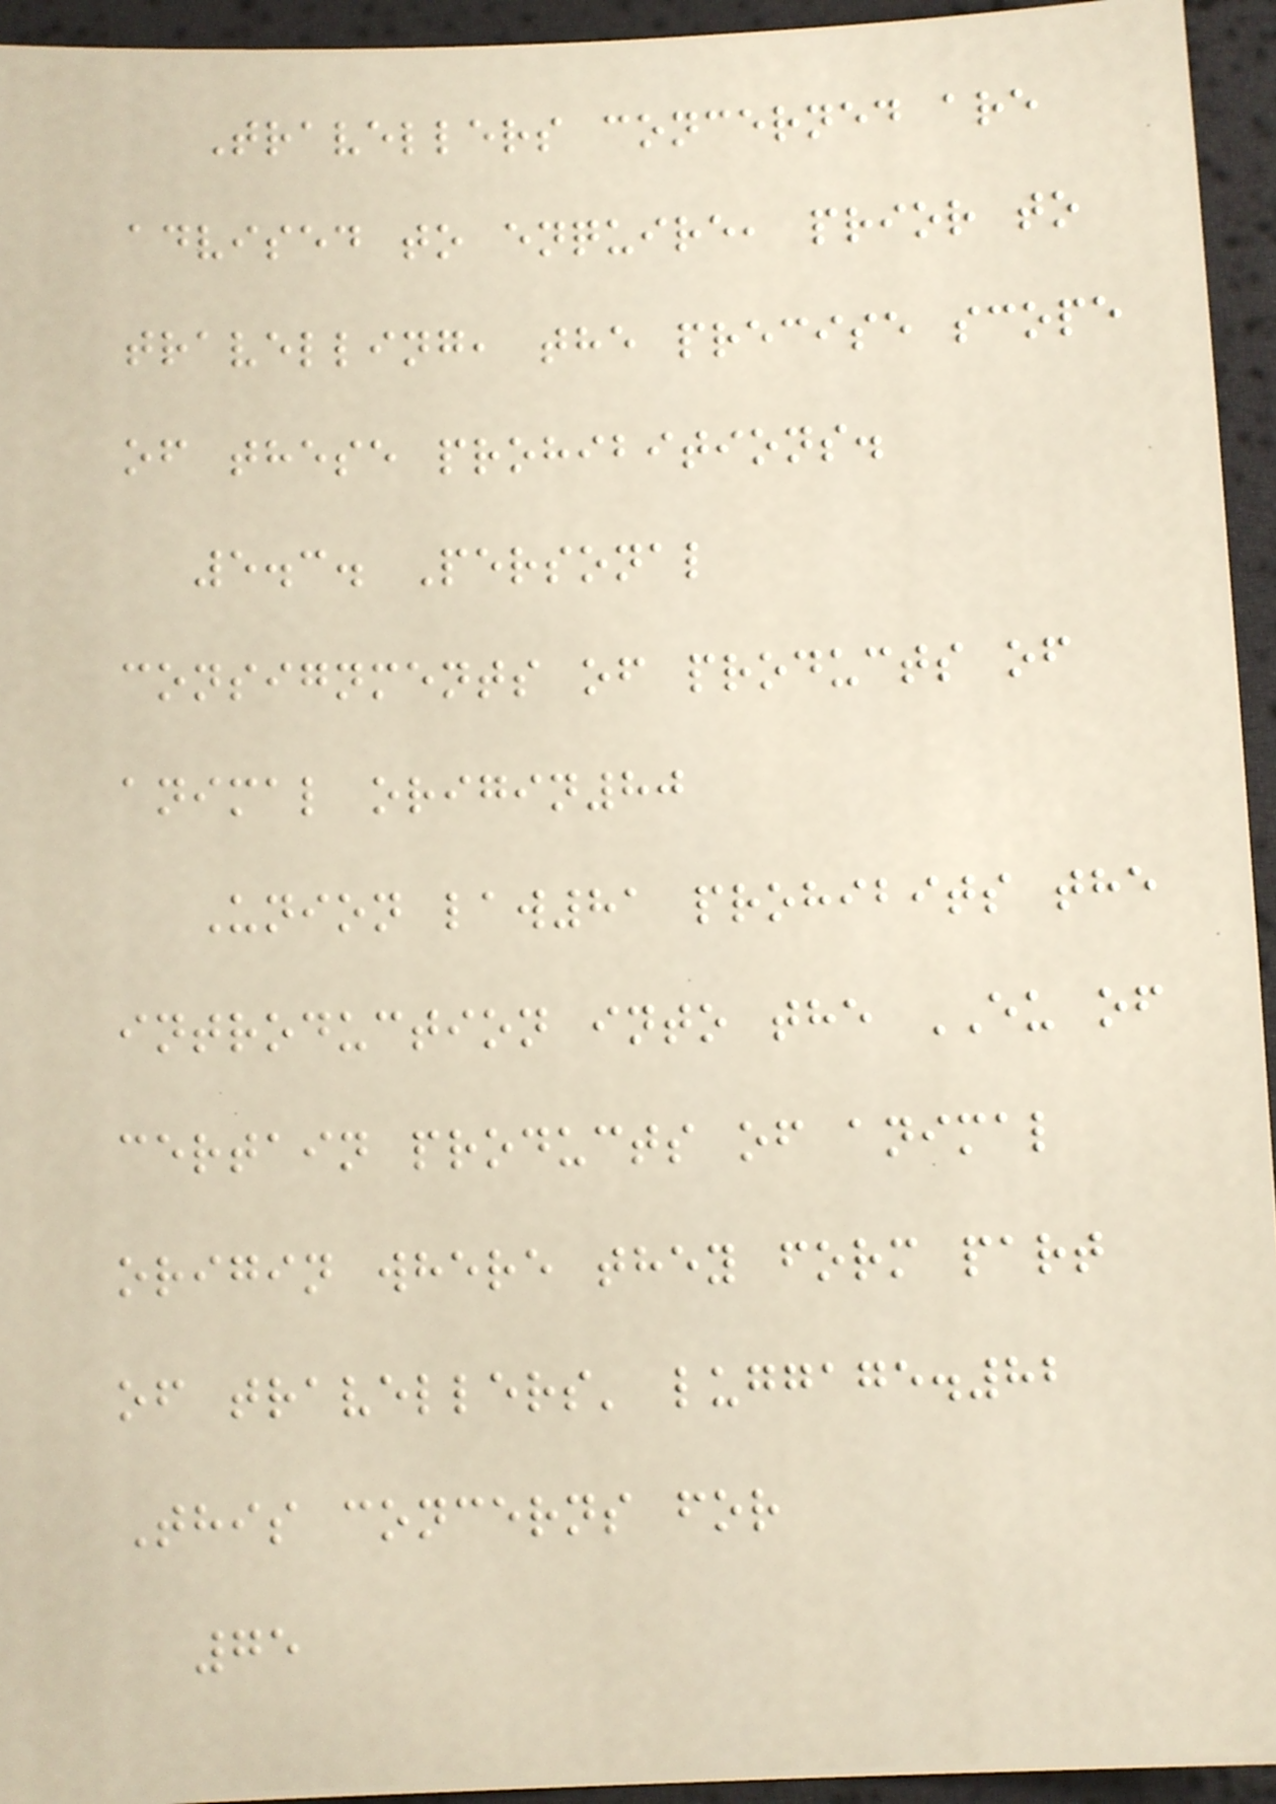Travellers concerned are
advised to enquire, prior to
travelling, the precise scope
of these prohibitions.
5.3. Personal
consignments of products of
animal origin80
Union law81 prohibits the
introduction into the EU of
certain products of animal
origin where they form part
of travellers' luggage.82
This concerns for
75
